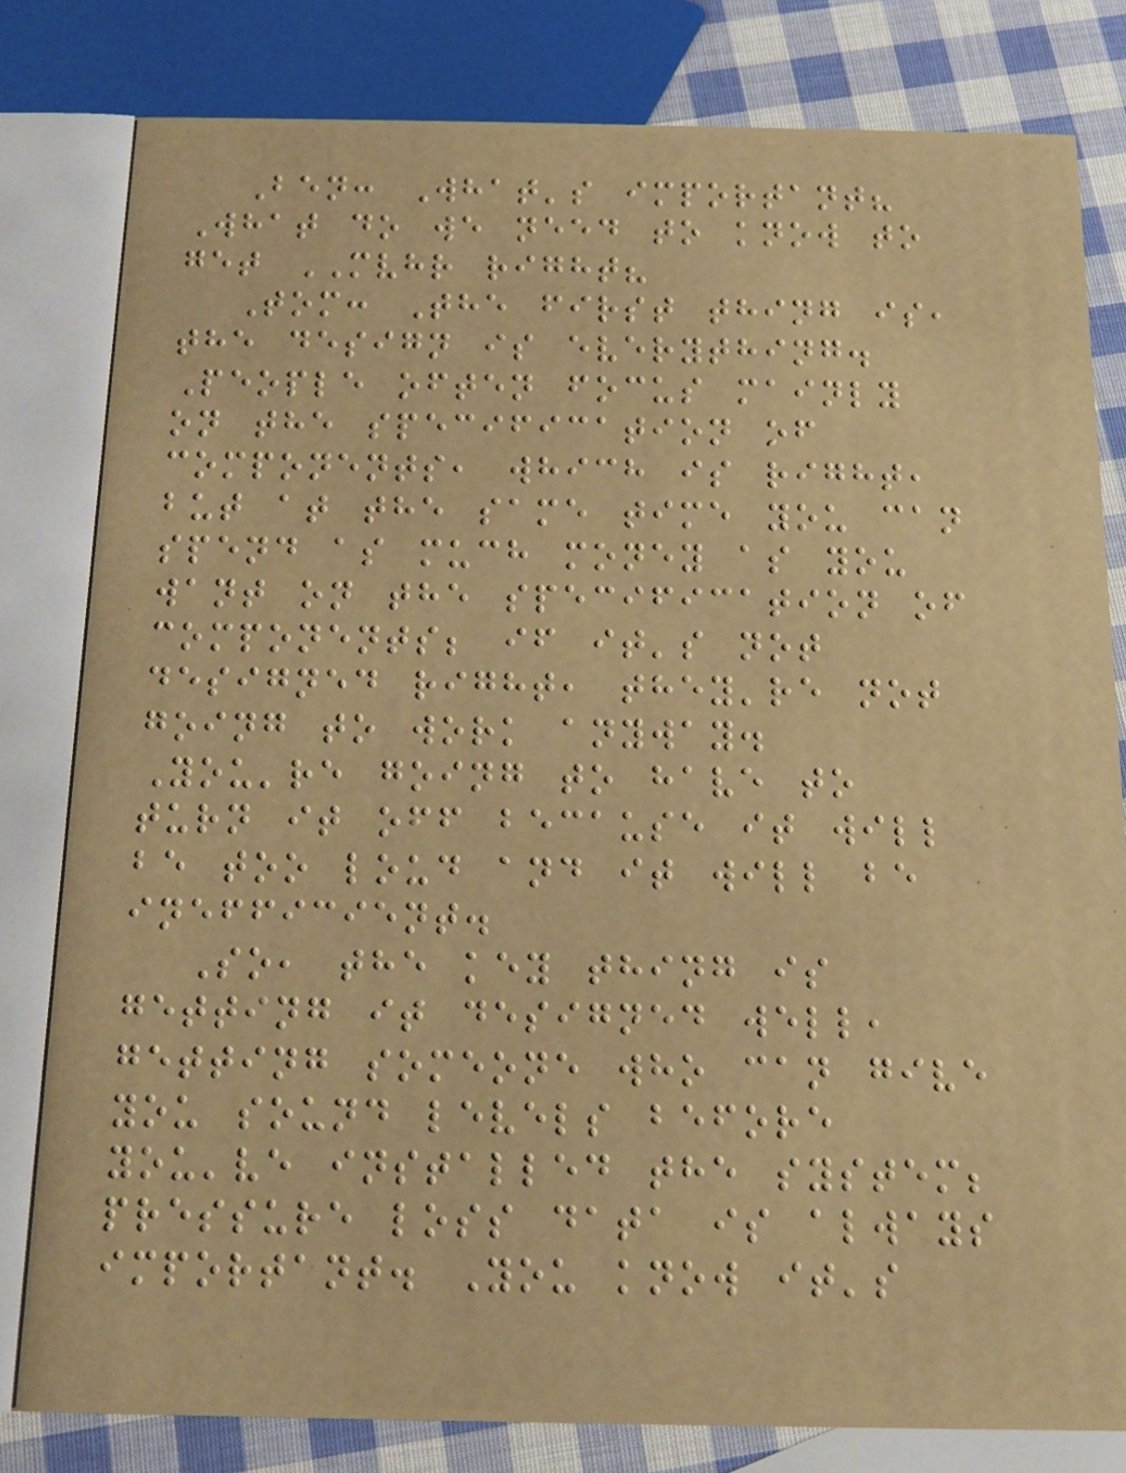Ben: What's important?
What do we need to know to
get MVHR right?
Tom: The first thing is,
the design is everything.
People often focus mainly
on the specification of
components, which is right,
but at the same time you can
spend as much money as you
want on the specification of
components; if it's not
designed right, they're not
going to work anyway.
You're going to have to
turn it off because it will
be too loud and it will be
inefficient.
So, the key thing is
getting it designed well,
getting someone who can give
you sound levels before
you've installed the system;
pressure loss data is always
important. You know it's
